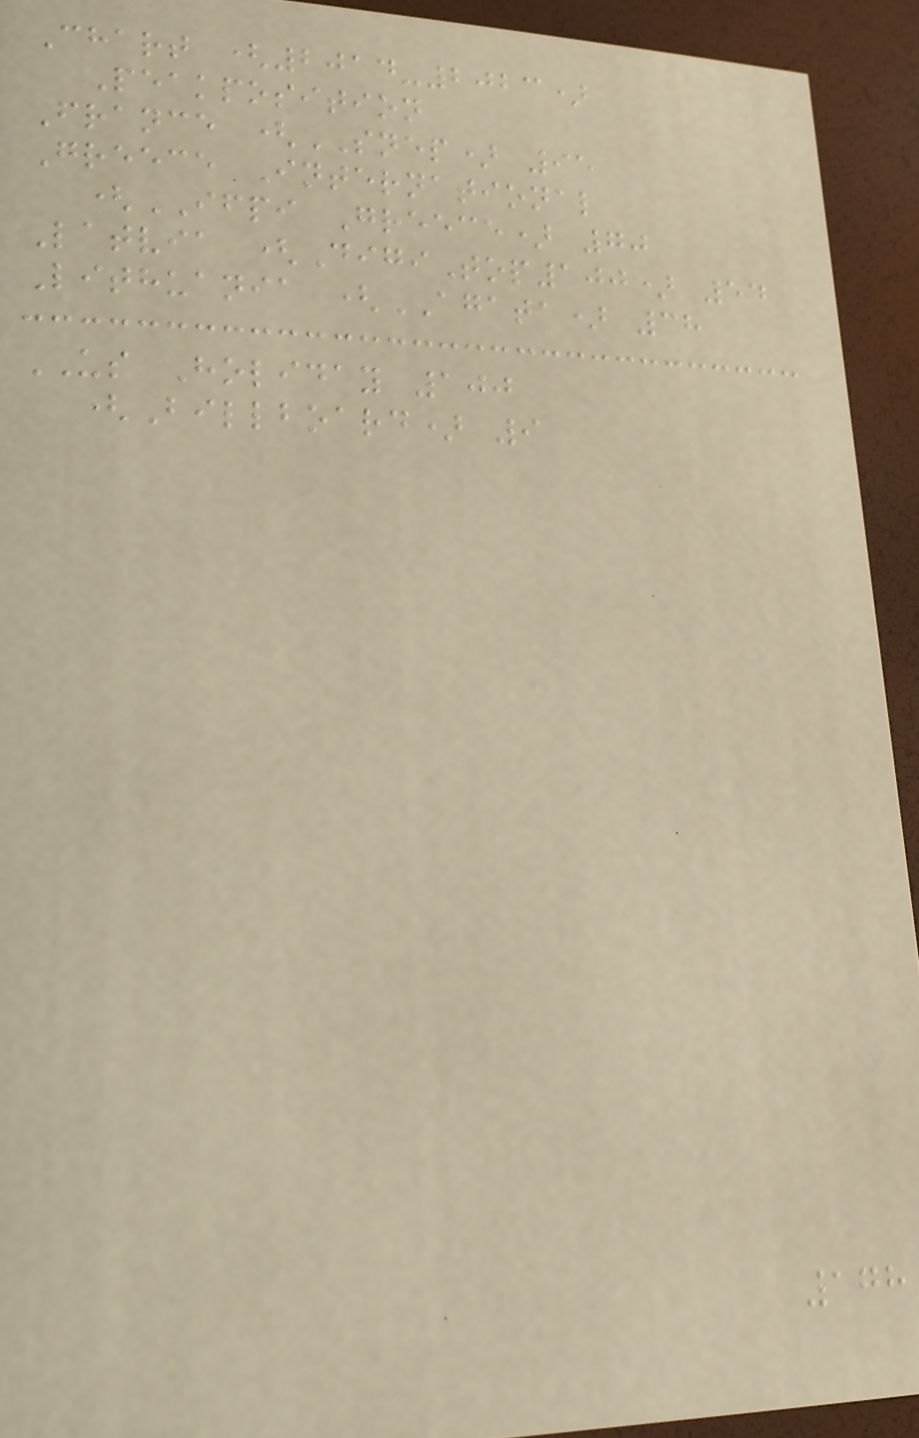Chart (2014-2023)
Peakposition
France (SNEP) 95
Greece International
(IFPI Greece) 70
Latvia (DigiTop100) 54
Lithuania (AGATA) 38
US Holiday 100
(Billboard) 9
178
